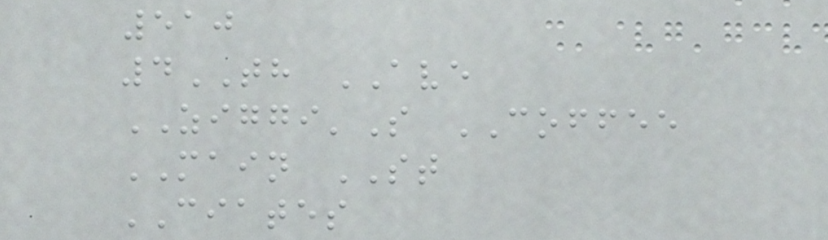510
4TH AVE
ZIGGI'S COFFEE
MAIN ST
CIATES
